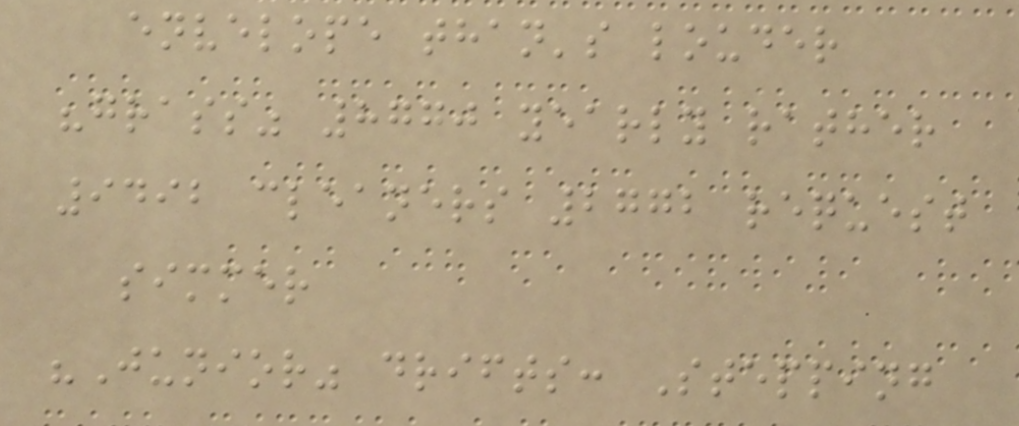envelope than's louder
"grass" 8770 yearly rather
9492 cleaners 2772 request
simmer
"Junior" drifts: Stepping
